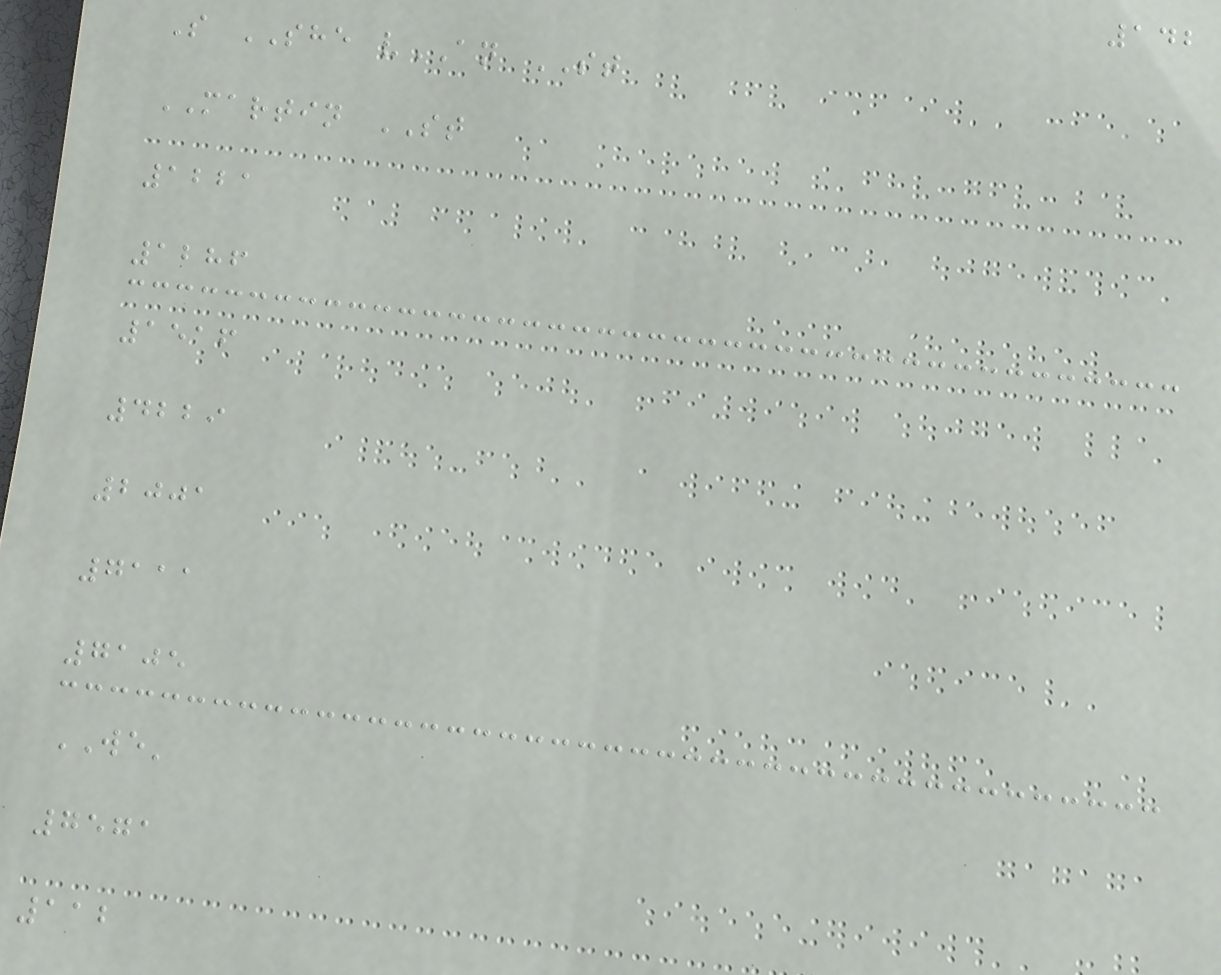142
S SHE vAN ST
MARTIN ST
1221
1286
1516
4229
2001
7111
7105
WE'
7571
112
